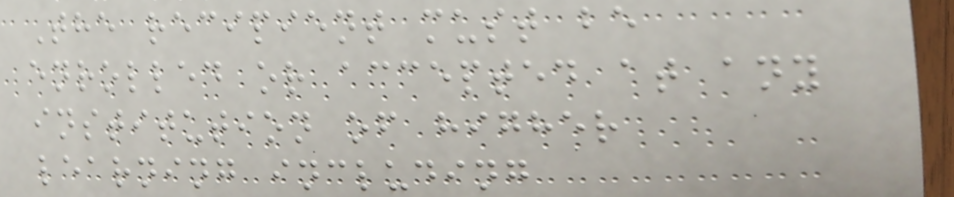The recipient must be
enrolled or accepted at any
institution of higher
learning including
